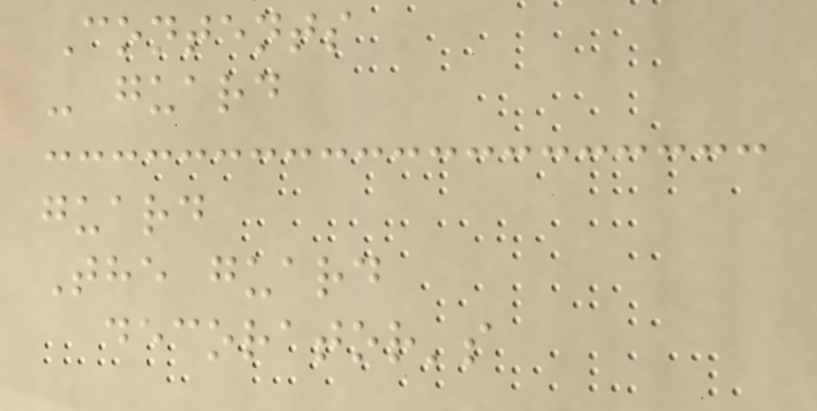Contents
- guard
guard
The guard
decorator's
